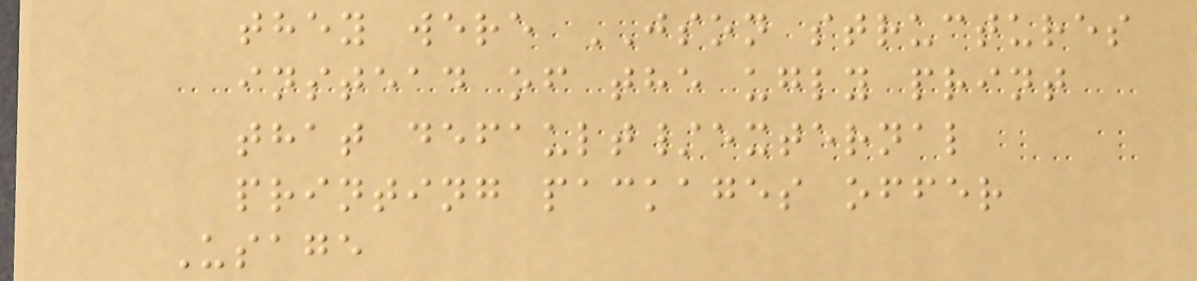they were JSON structures
instead of the ugly print
that default/external
printing packages offer
Usage
